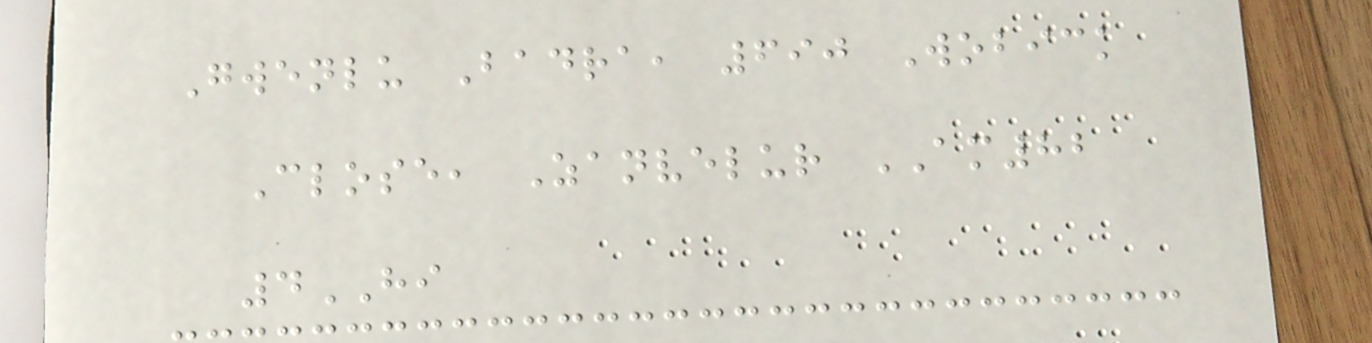Gwenlu Badra, 690 Wobick
Close, Zanvelur AM82
4HI
